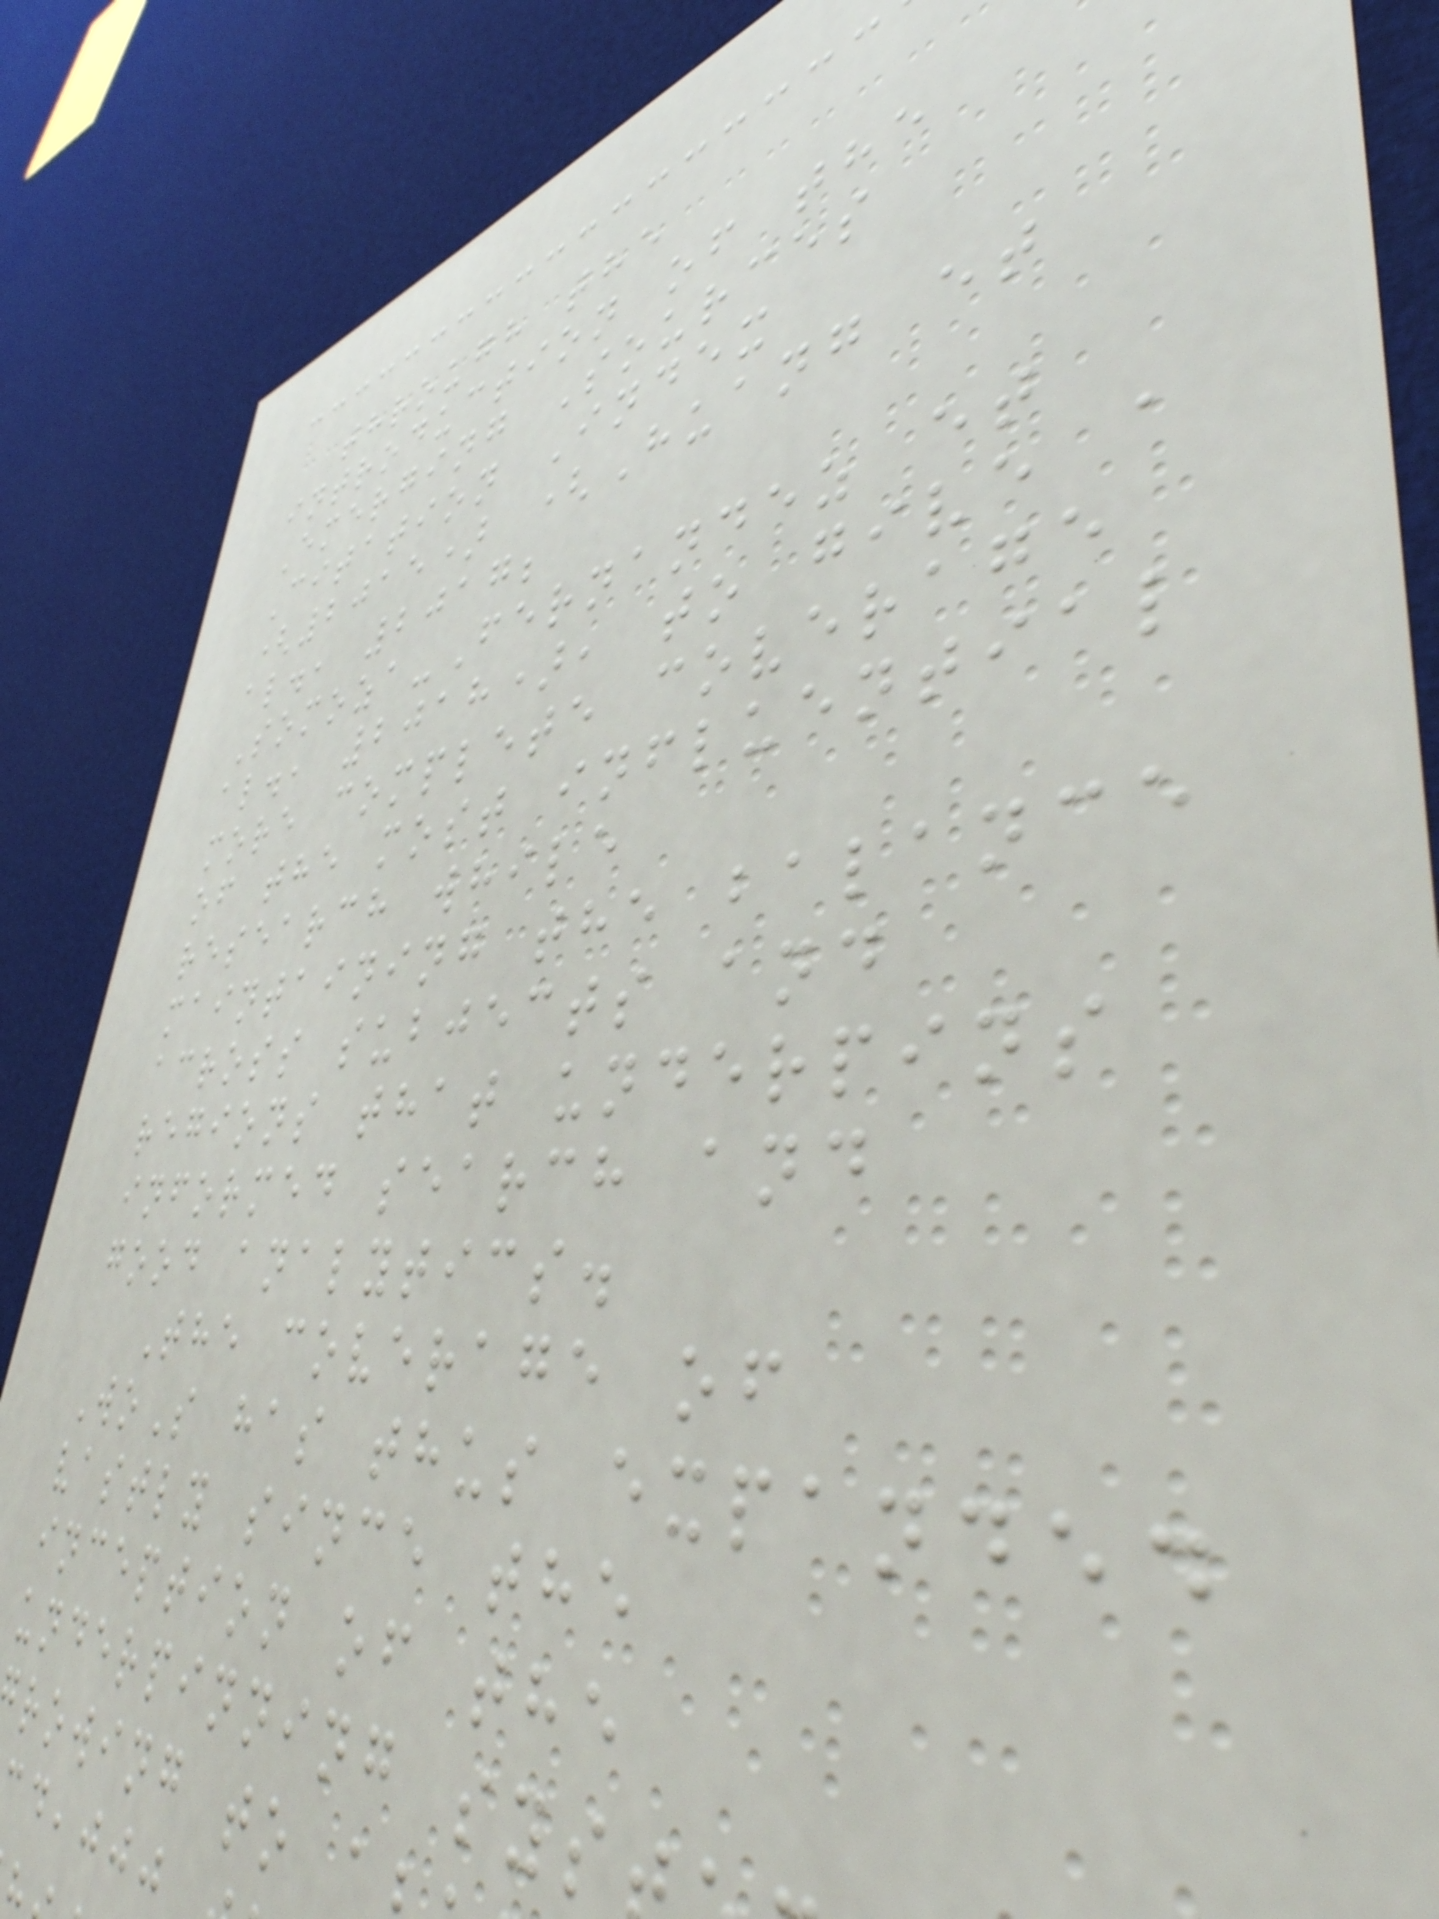through the
introduction of the
Emerging Sources
Citation Index
(2015) (Huang et
al., 2017;
Somoza-Fernandez et
al., 2018), to give a
more complete coverage
of the most influential
research while
maintaining the balance
across subjects and
regions that underpins
informed search and
good analytics.
The coverage of
WoS has thus expanded
vastly since the
inception of the
underpinning sys
rowing to
